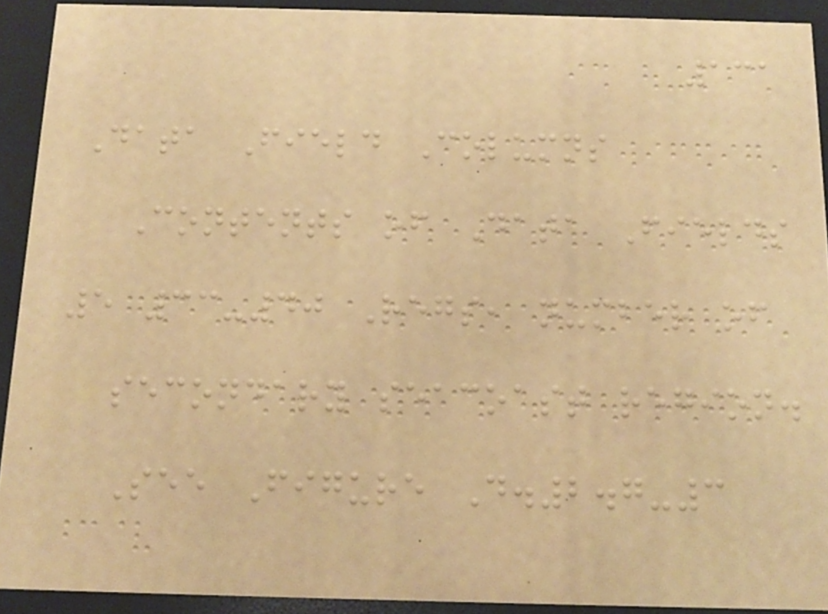131
Data Field Columns
Contents of Data Fields
5 33-40 Regs, number of
secondary seacoast region.
See Figure D.2.7-3
